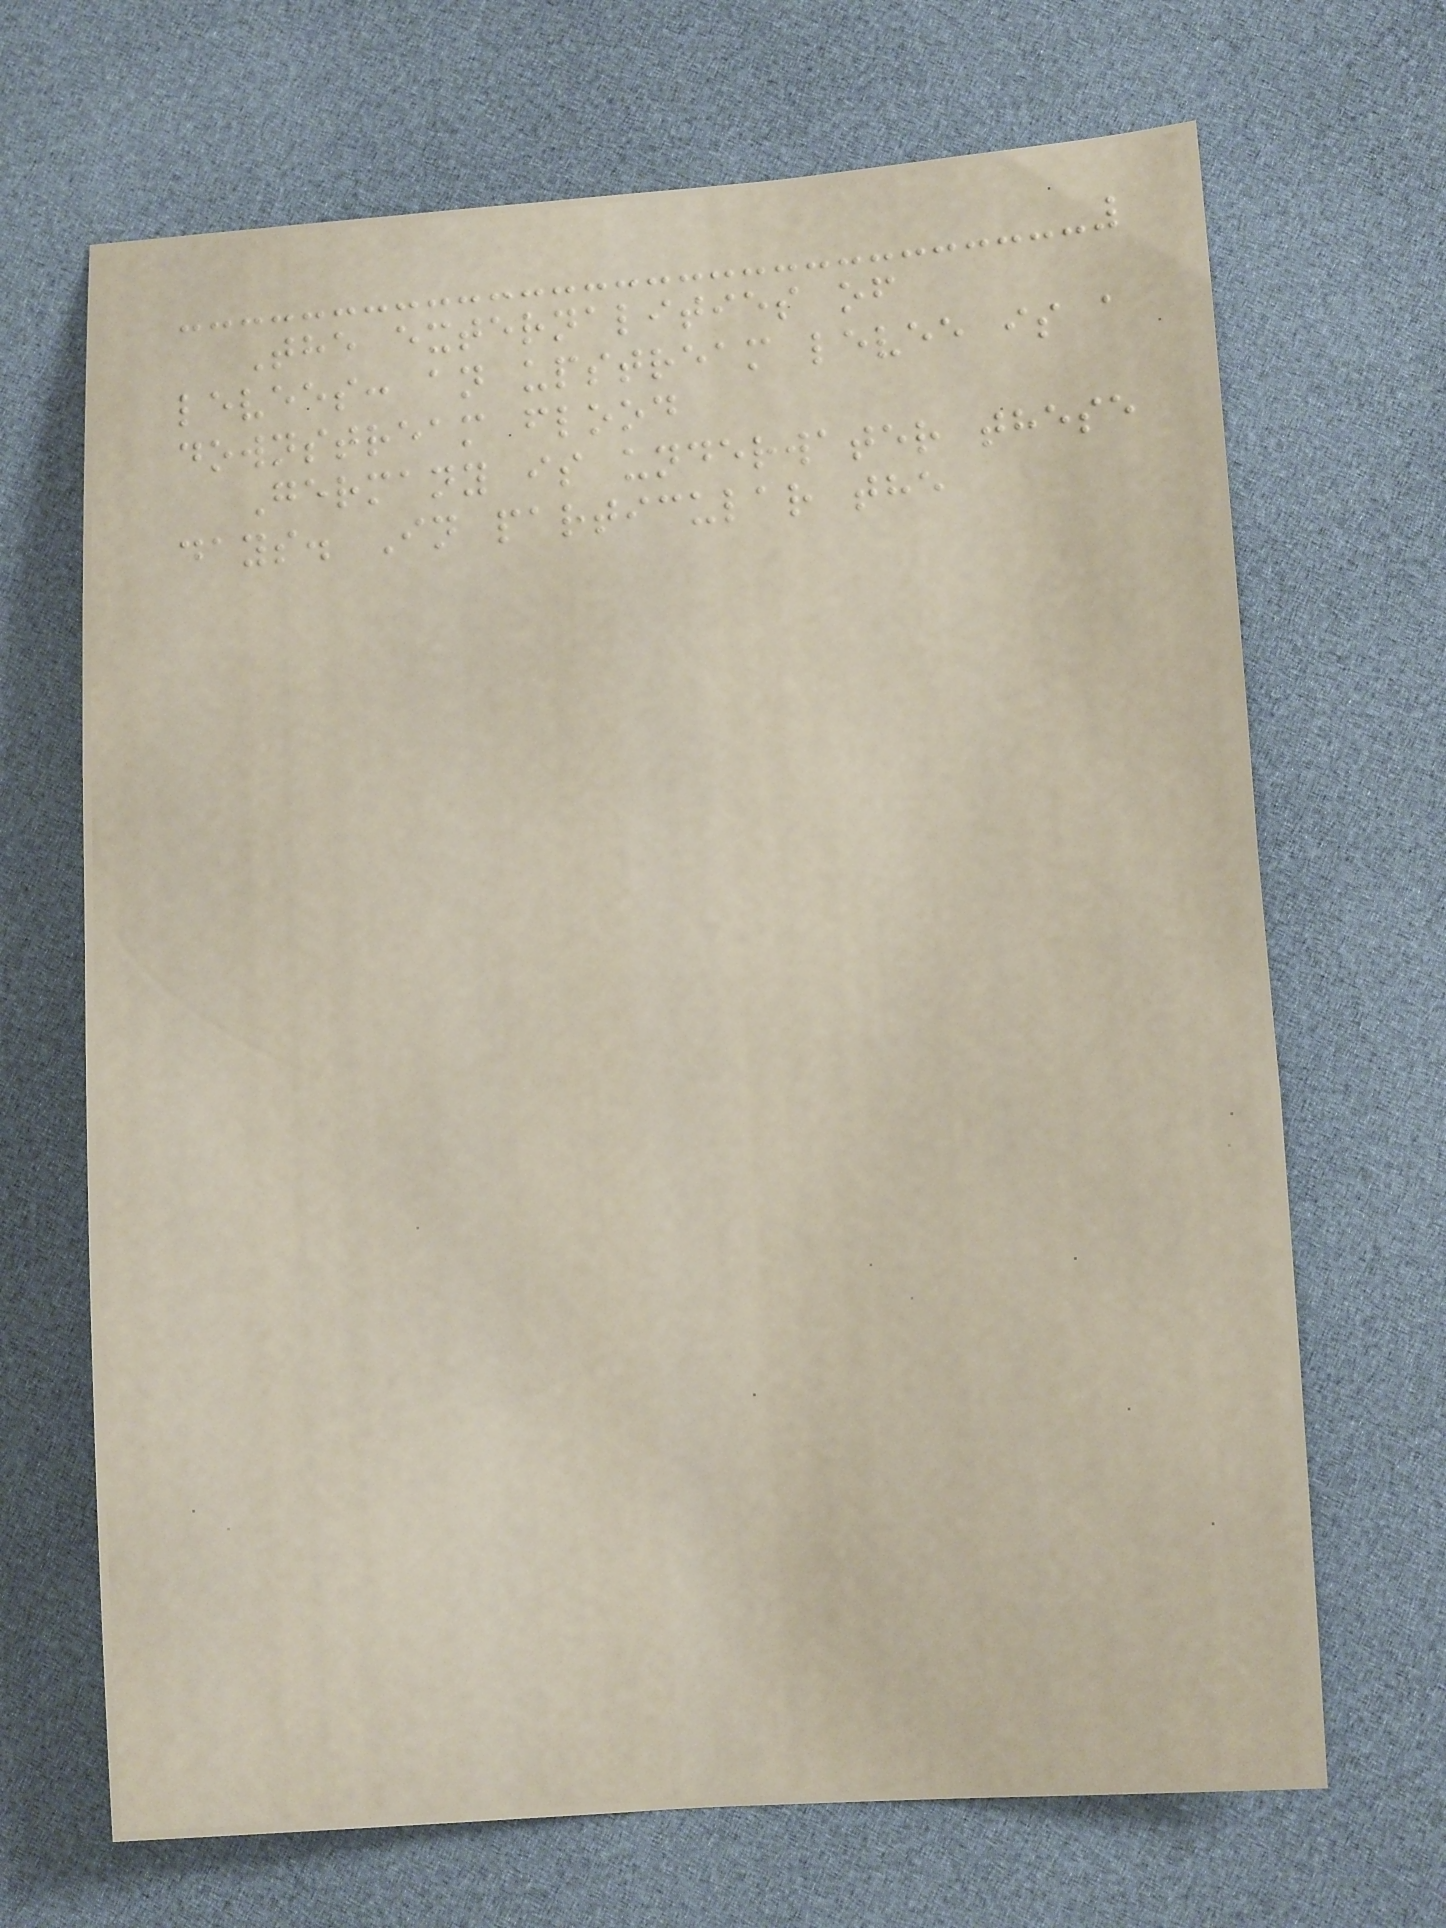The externalities of
levees: an upstream levee is a
downstream flood
Germany is underwater these
days. In particular the
